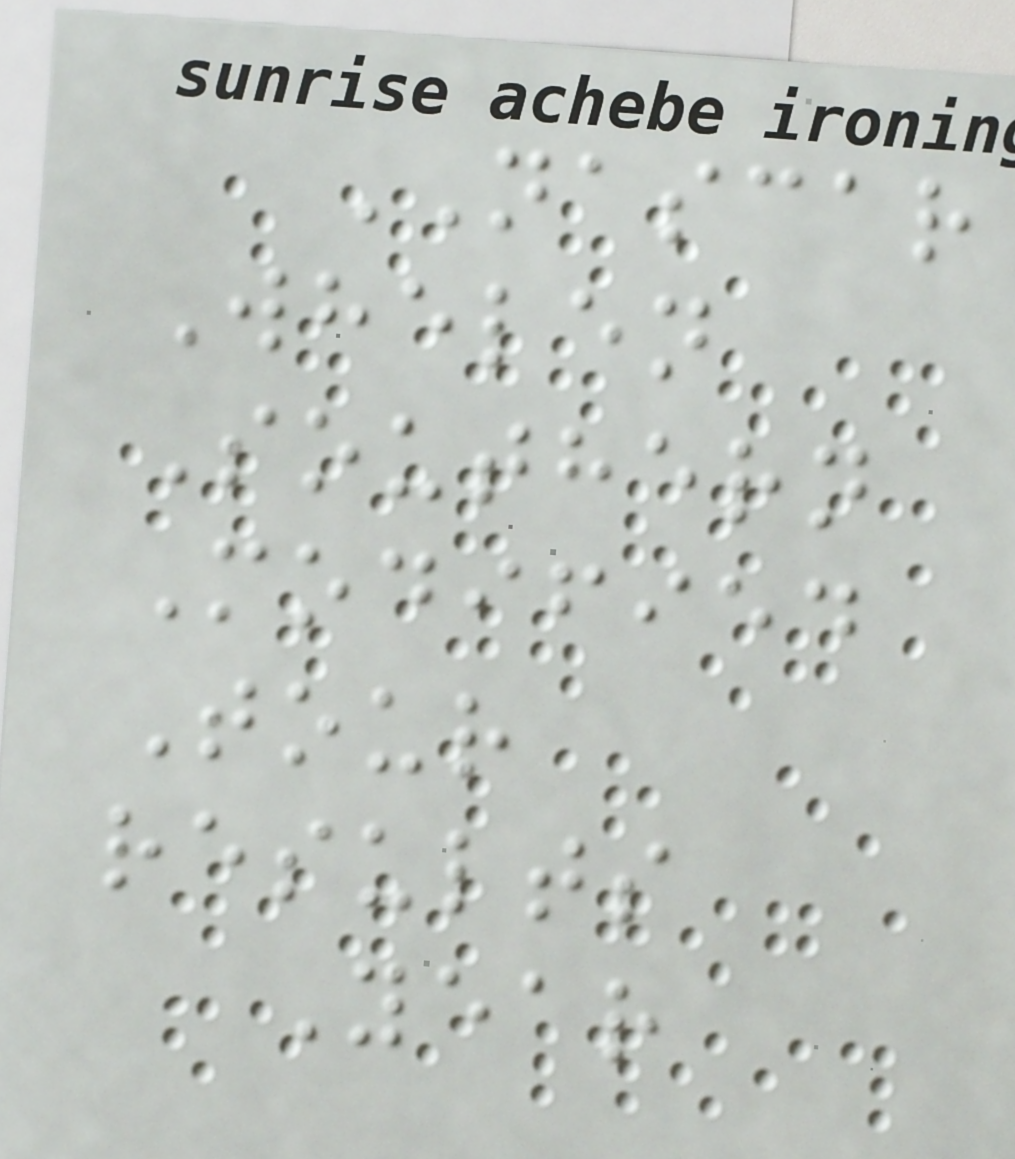NASCAR
Whelen
Southern
Modified
Tour
results
Year
